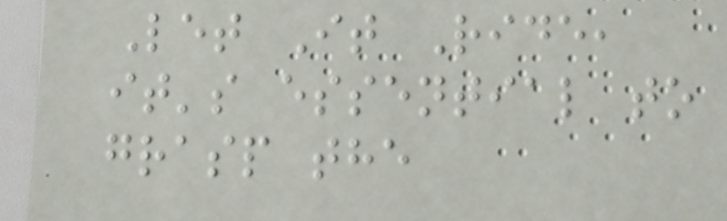Let It Ride,
it's essential to
grasp the
